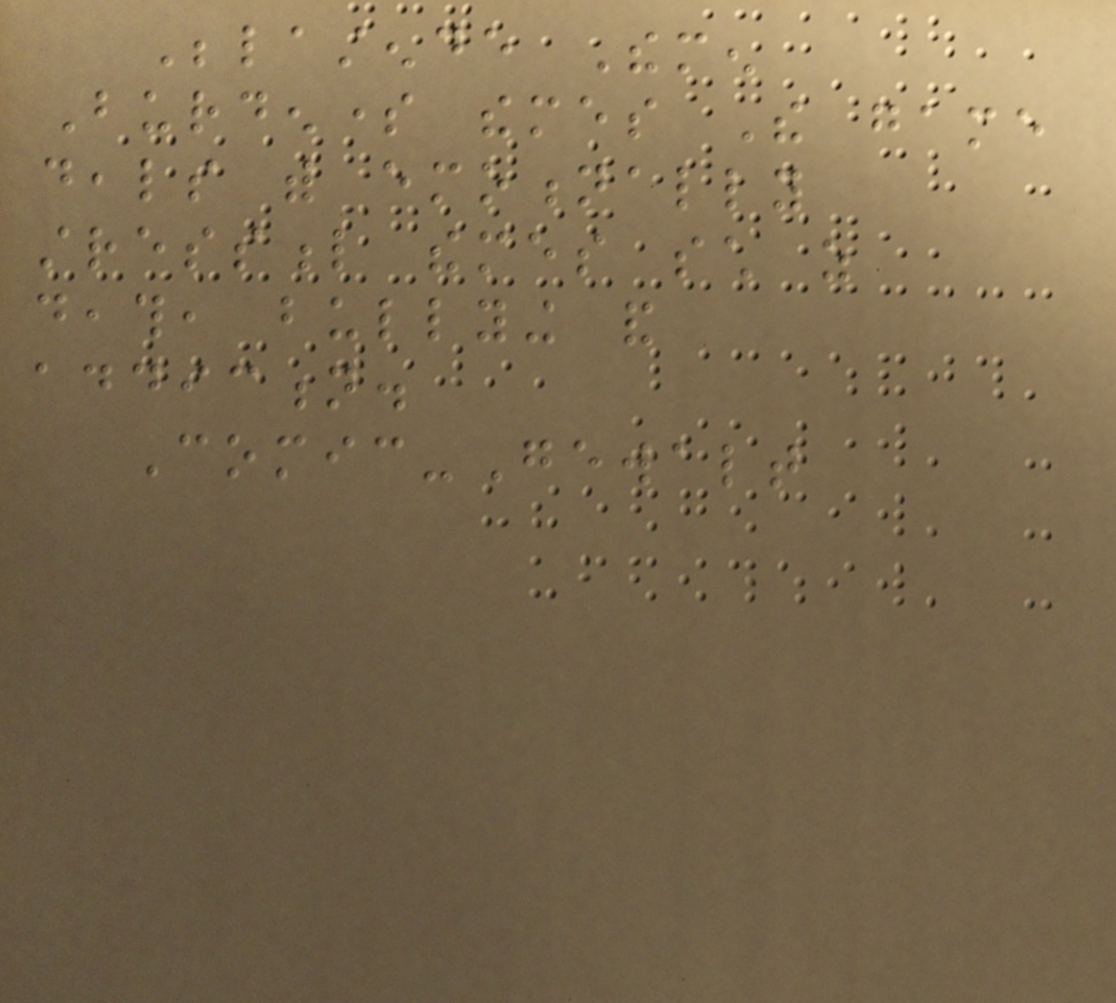Belastende Themen
Burdensome themes The game
deals with emotionally
stressful themes such as
death, bullying and
addiction.
Comic-Gewalt
